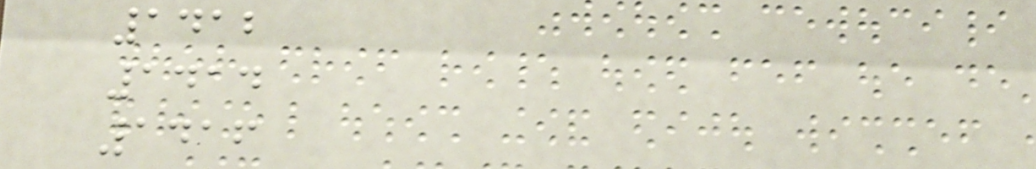1412
1414
1416
